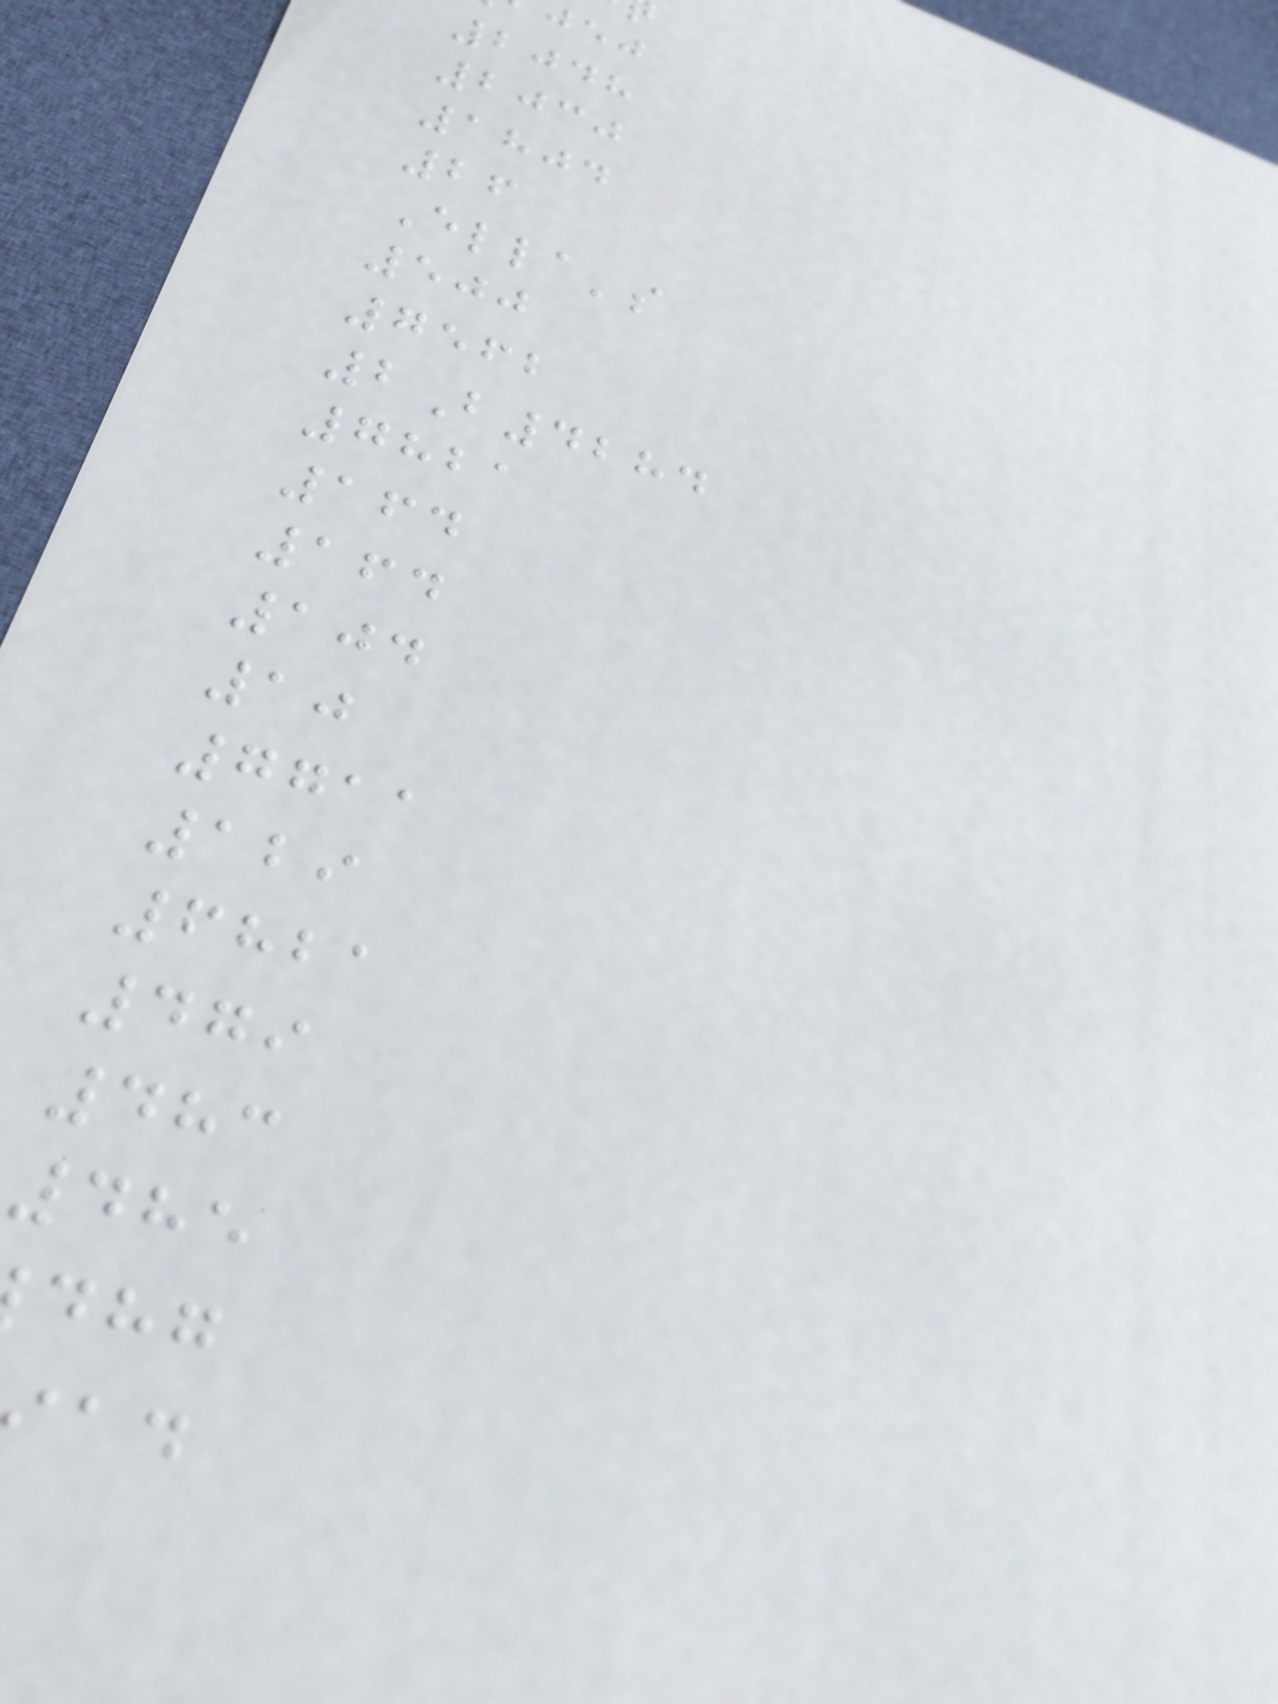2048
2030
1804
26
Ella's
500
7562
2B4284
7821
164
164
104
10
7711
129
6821
479
483
485
